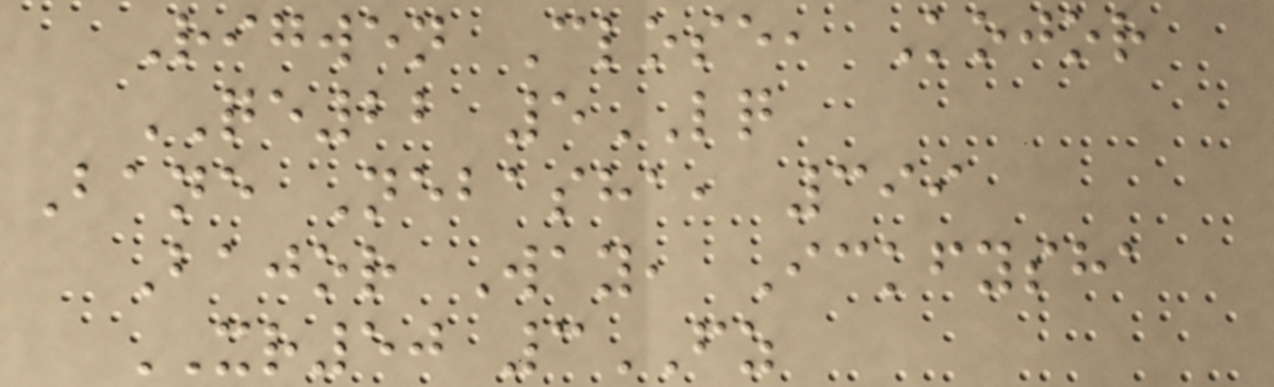Rigwen Close, Kojor
QE22 5LQ
Bane Nebasha, 399
Bajor Way, Ickfysha
XR50 3FZ
